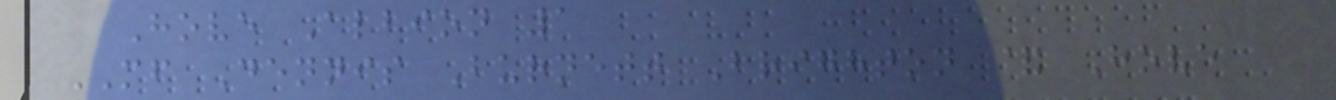Hove Albion 1
MF Dennis Burnett Brighton & Hove
